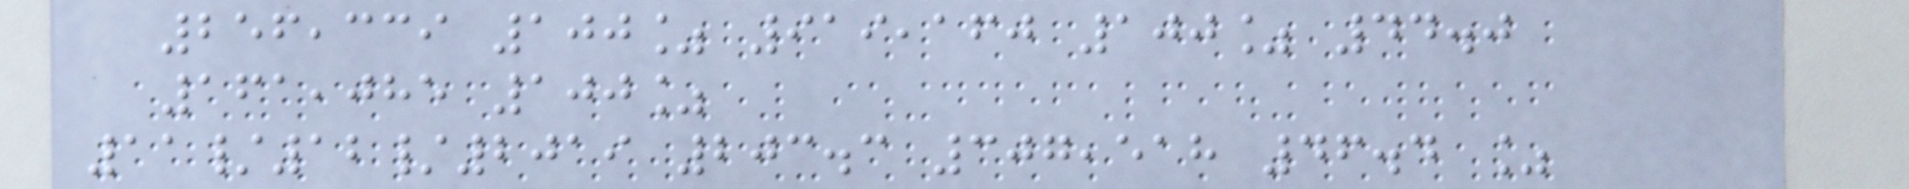256,339 100% 919,160 100% 44.0
161,085 100%
11/12/2019 203.3 307,518 46.4 %
